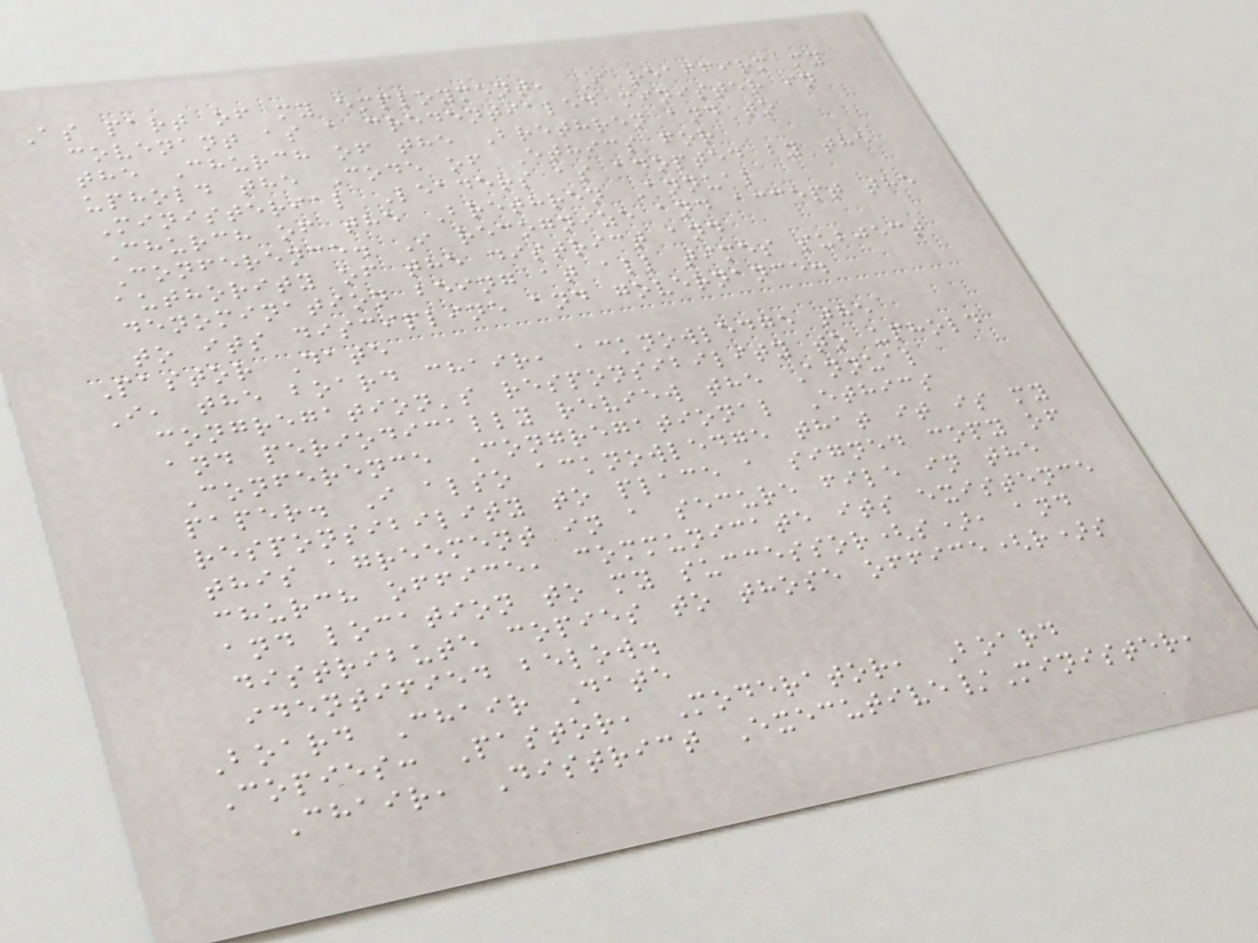As part of my employment, I reaffirm my
covenant as a credentialed minister in
the Church of the Brethren and to
uphold the Code of Ethics for
Ministerial Leaders as adopted by the
Church of the Brethren Annual
Conference. I recognize and accept the
authority of the district and
denomination being at all times subject
to its discipline and governance.
Pastor Date
I, the board chair, acknowledge the
congregation's responsibility to uphold
and periodically review the Annual
Conference Congregational Ethics
paper. I also acknowledge that it is my
responsibility to place a signed copy of
this agreement in a secure file in the
church office, communicate its existence
and location to my successor(s), and
distribute copies to those office(r)s
identified below.
Board Chair Date
Copies: Pastor, Moderator, Board
Chair, District Executive/Minister,
